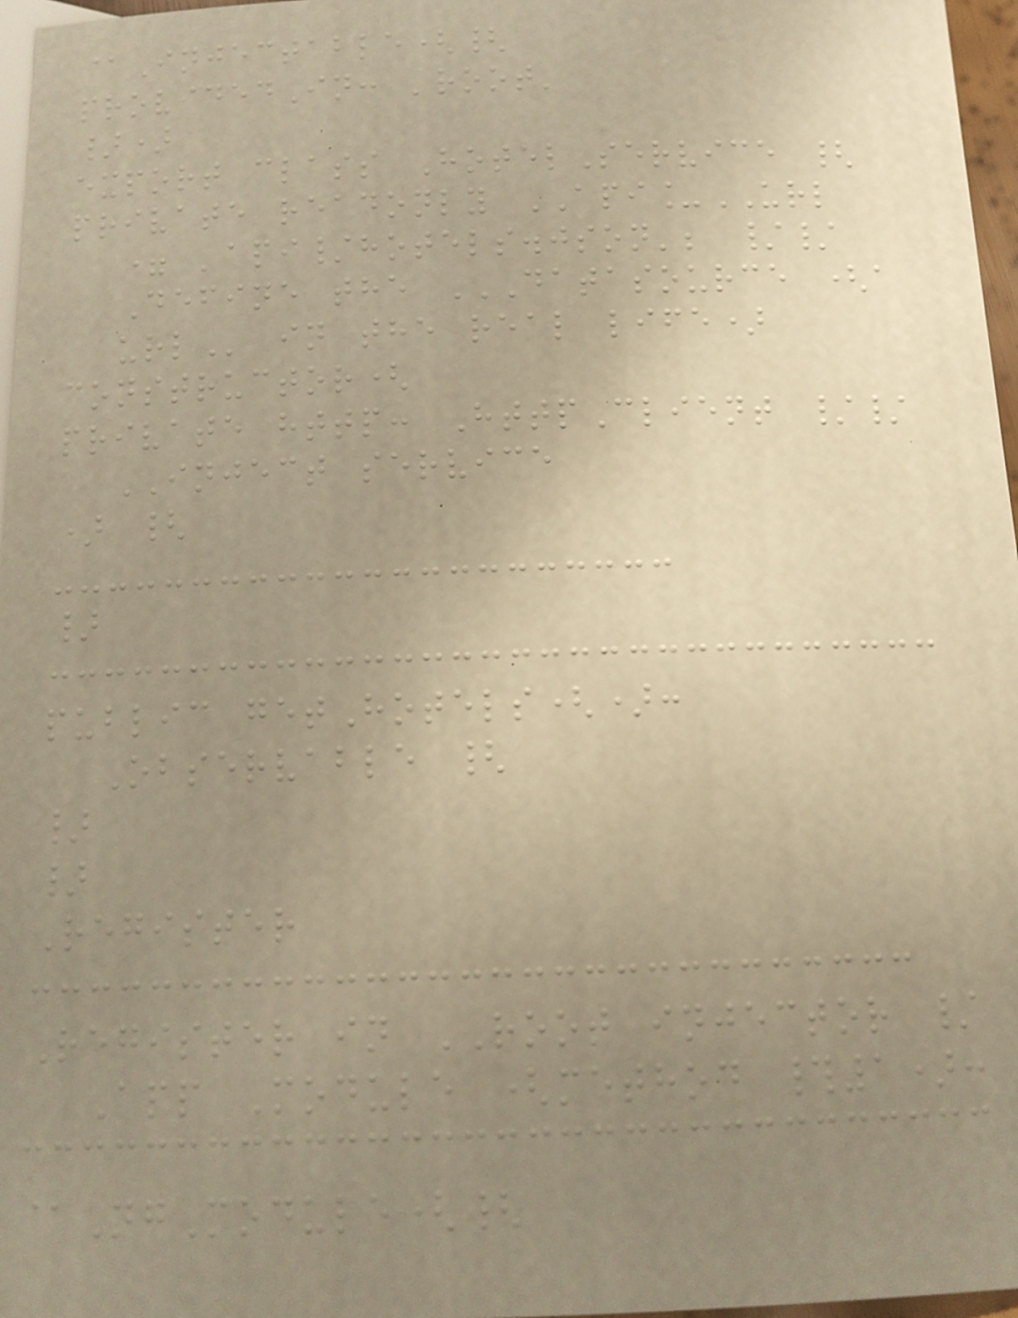@Injectable({
providedIn: 'root'
})
export class HotelService {
private readonly API_URL
= 'api/hotels.json'; //
Define the DATASOURCE (A
URL in the real life)
constructor(
private http: HttpClient //
INJECT service
) {
}
public getHotels():
Observable {
}
}
Register
Register in ROOT injector /
App Module (method #1):
@NgModule({
